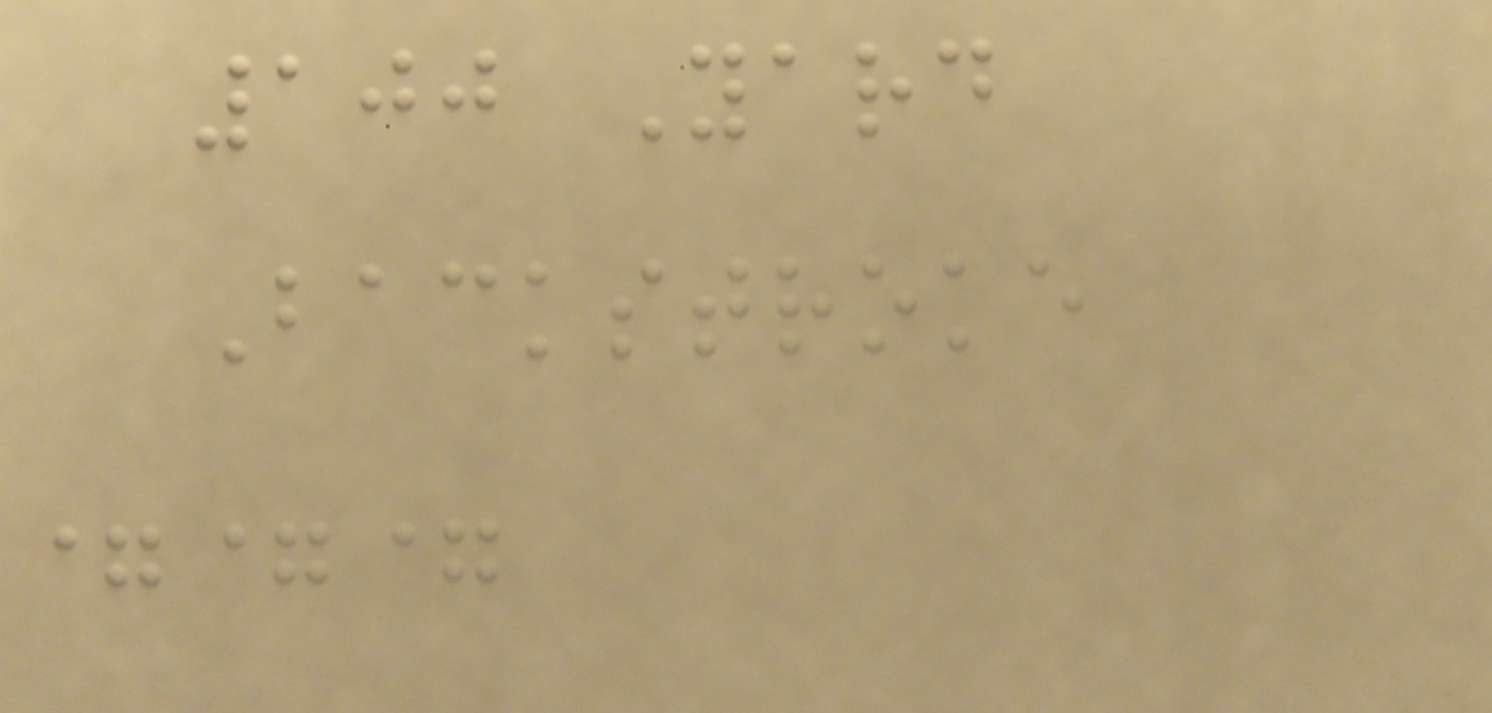100 Yard
Backstroke
===
